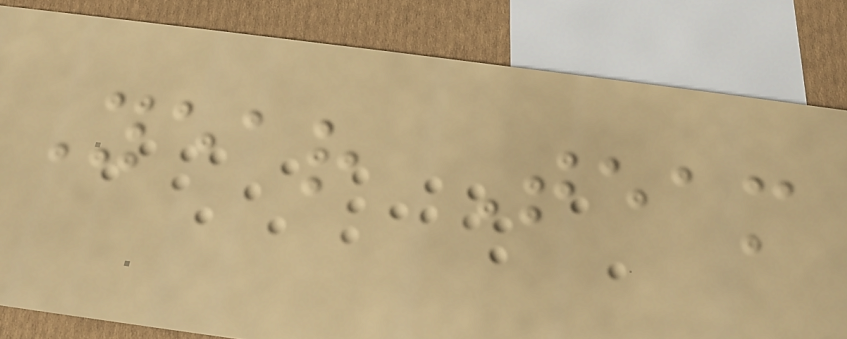Year Team
